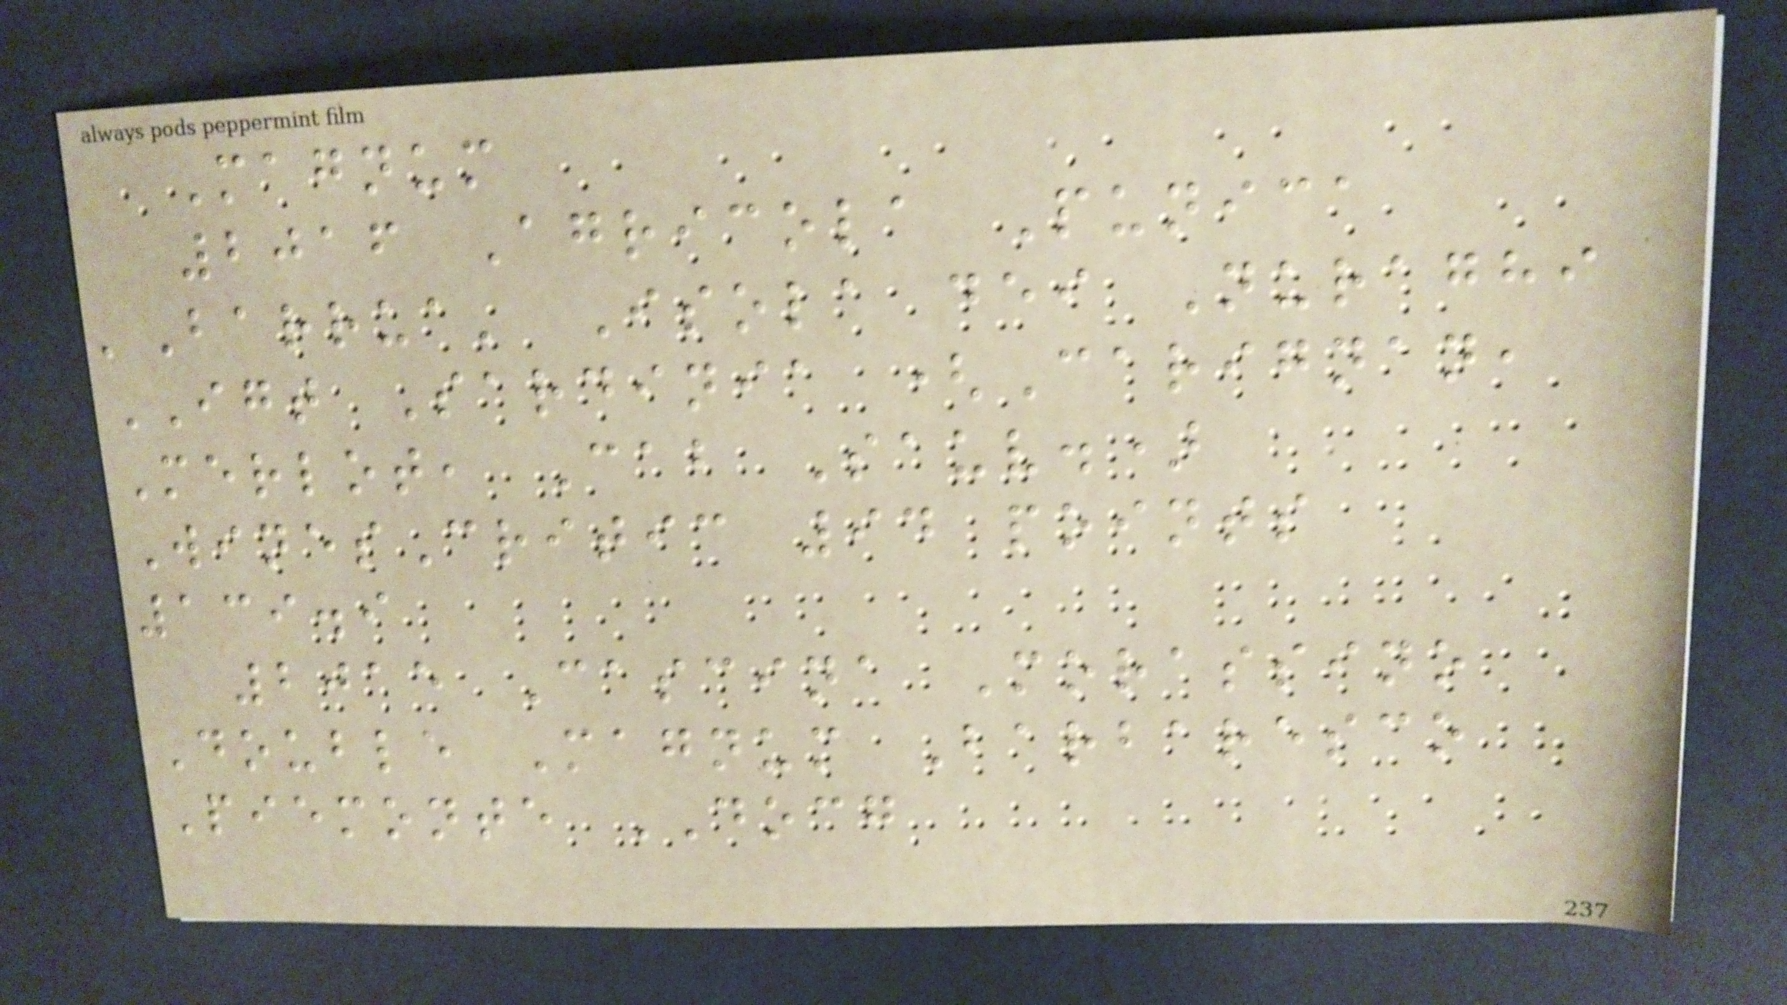Magnum
2016 Agricola Punica
'Barrua' Isola dei Nuraghi
IGT Sardinia (Carignan,
Merlot, Cab Sauv.)
WinesCritic 94 points
139.9
2015 Cascina Morassino
Double Magnum Barbaresco
Piemonte DOCG
